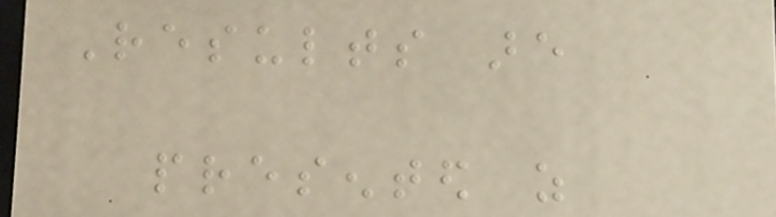Results are
presented as
